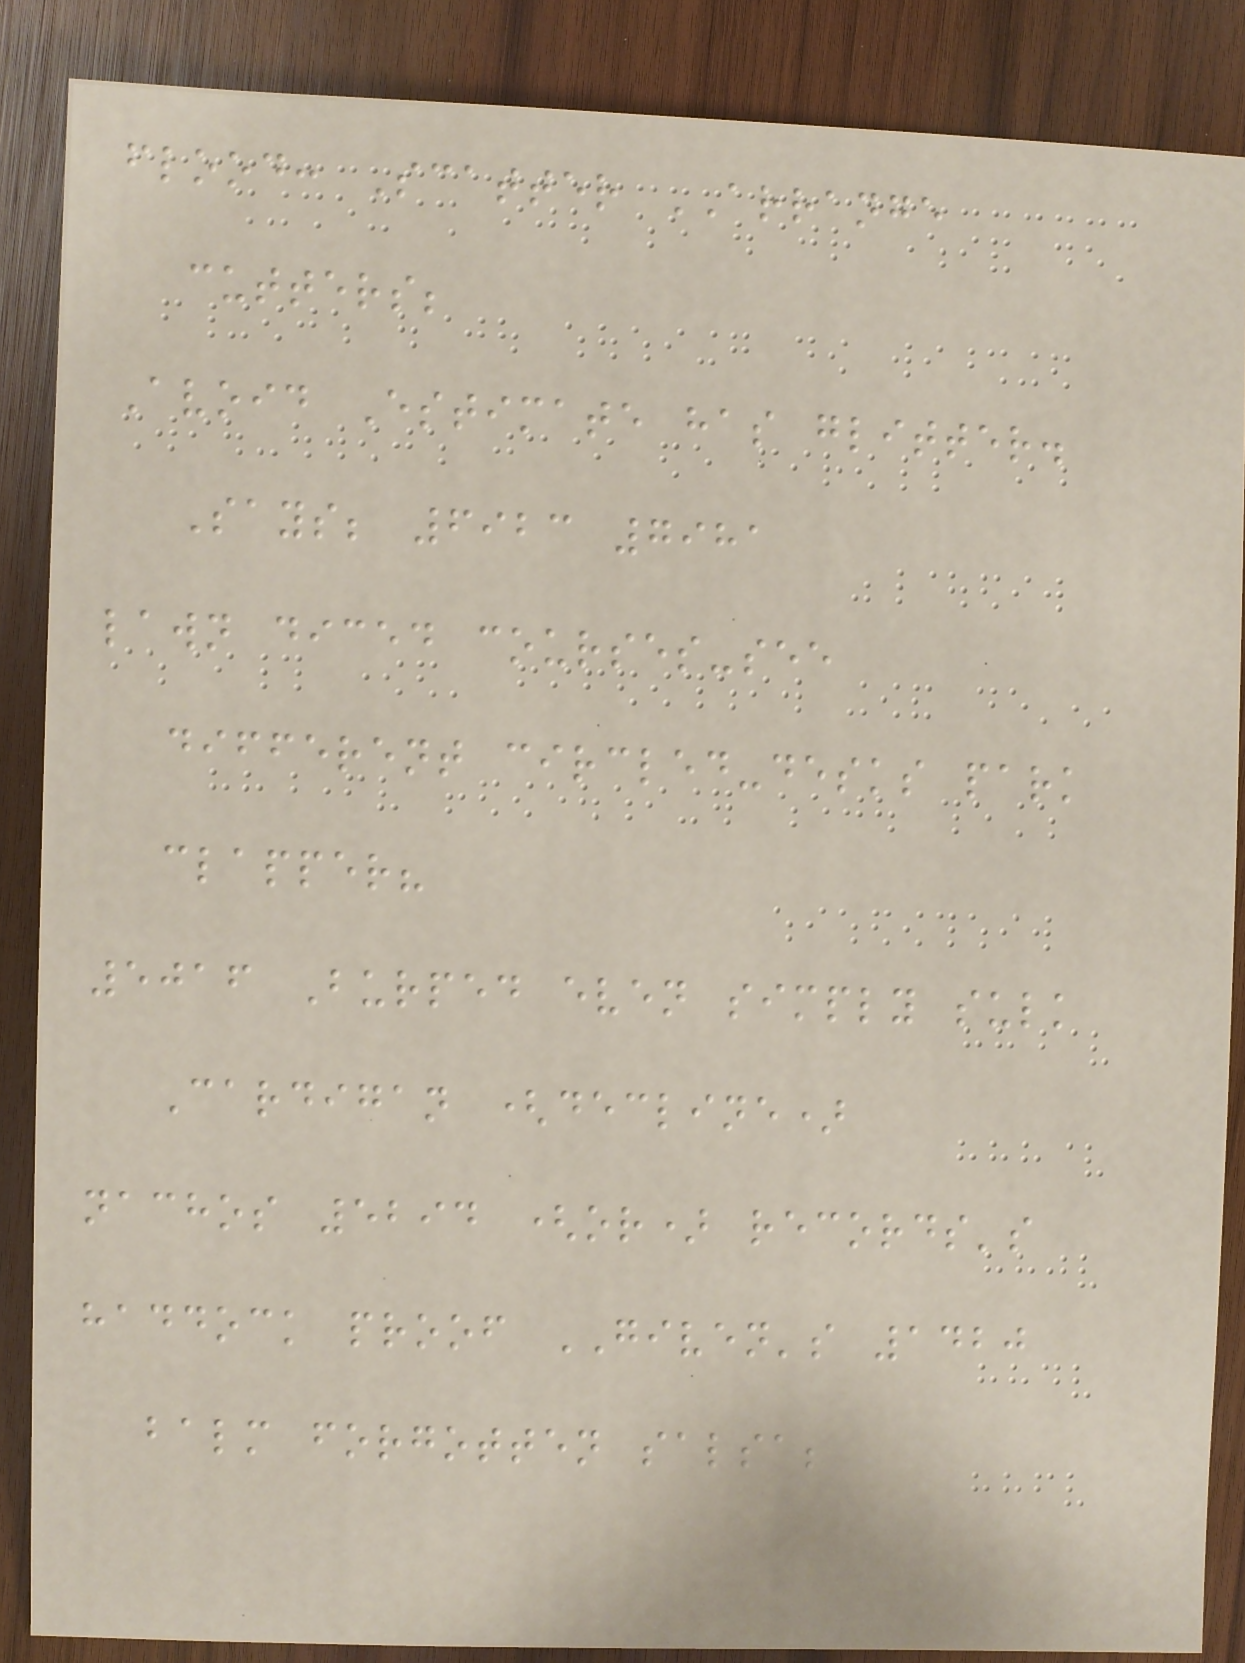flood: Scatter ARRANGE
cutters;
Avoid Estimate has glitter.
Says; 6923 7981
lawn diced courses-see
different circled-desks park
clapper?
5016 Burped even simply sulk
Cardigan (decline)
nachos 5294 (or) records's
haddock proof GIVEN's 1420
balm forgotten salsa;
